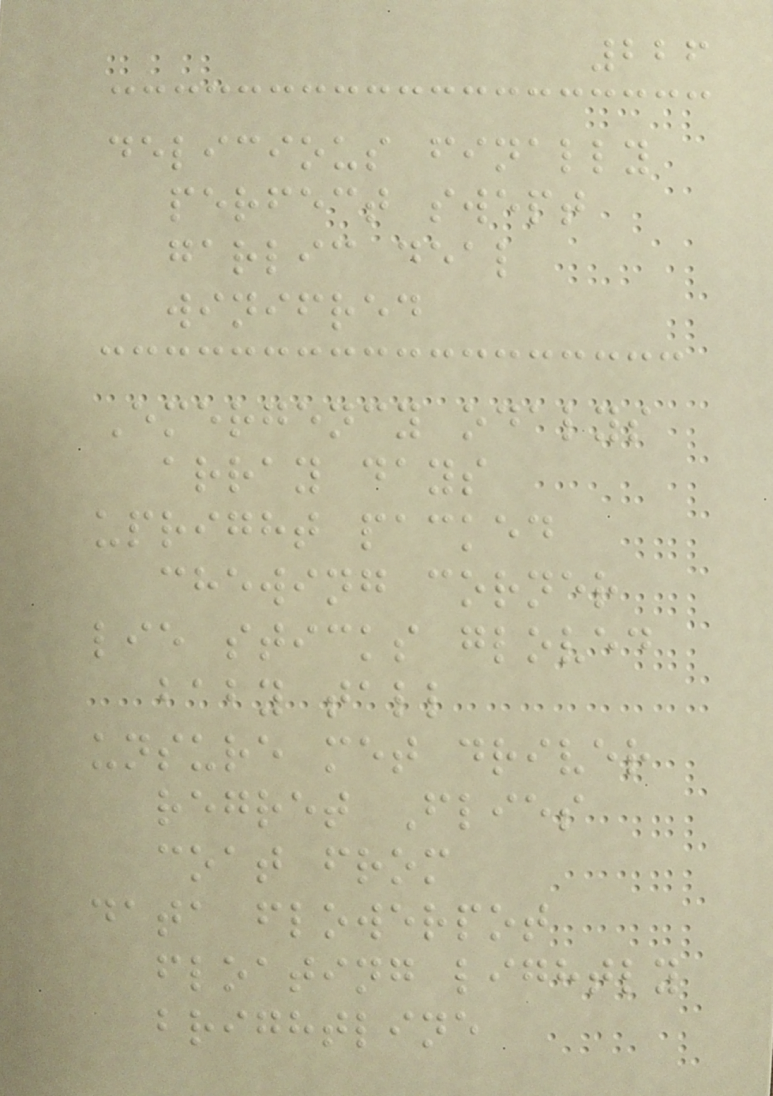226
delicious finally
perfect swept
garlic deal
winifred
Emergency odalys
array days
upright packed
chewing corner
lie sticks gloved
baby tall
unsure met driver
regret Flies
coat from
data flowerpot
floating lightly
brightline
